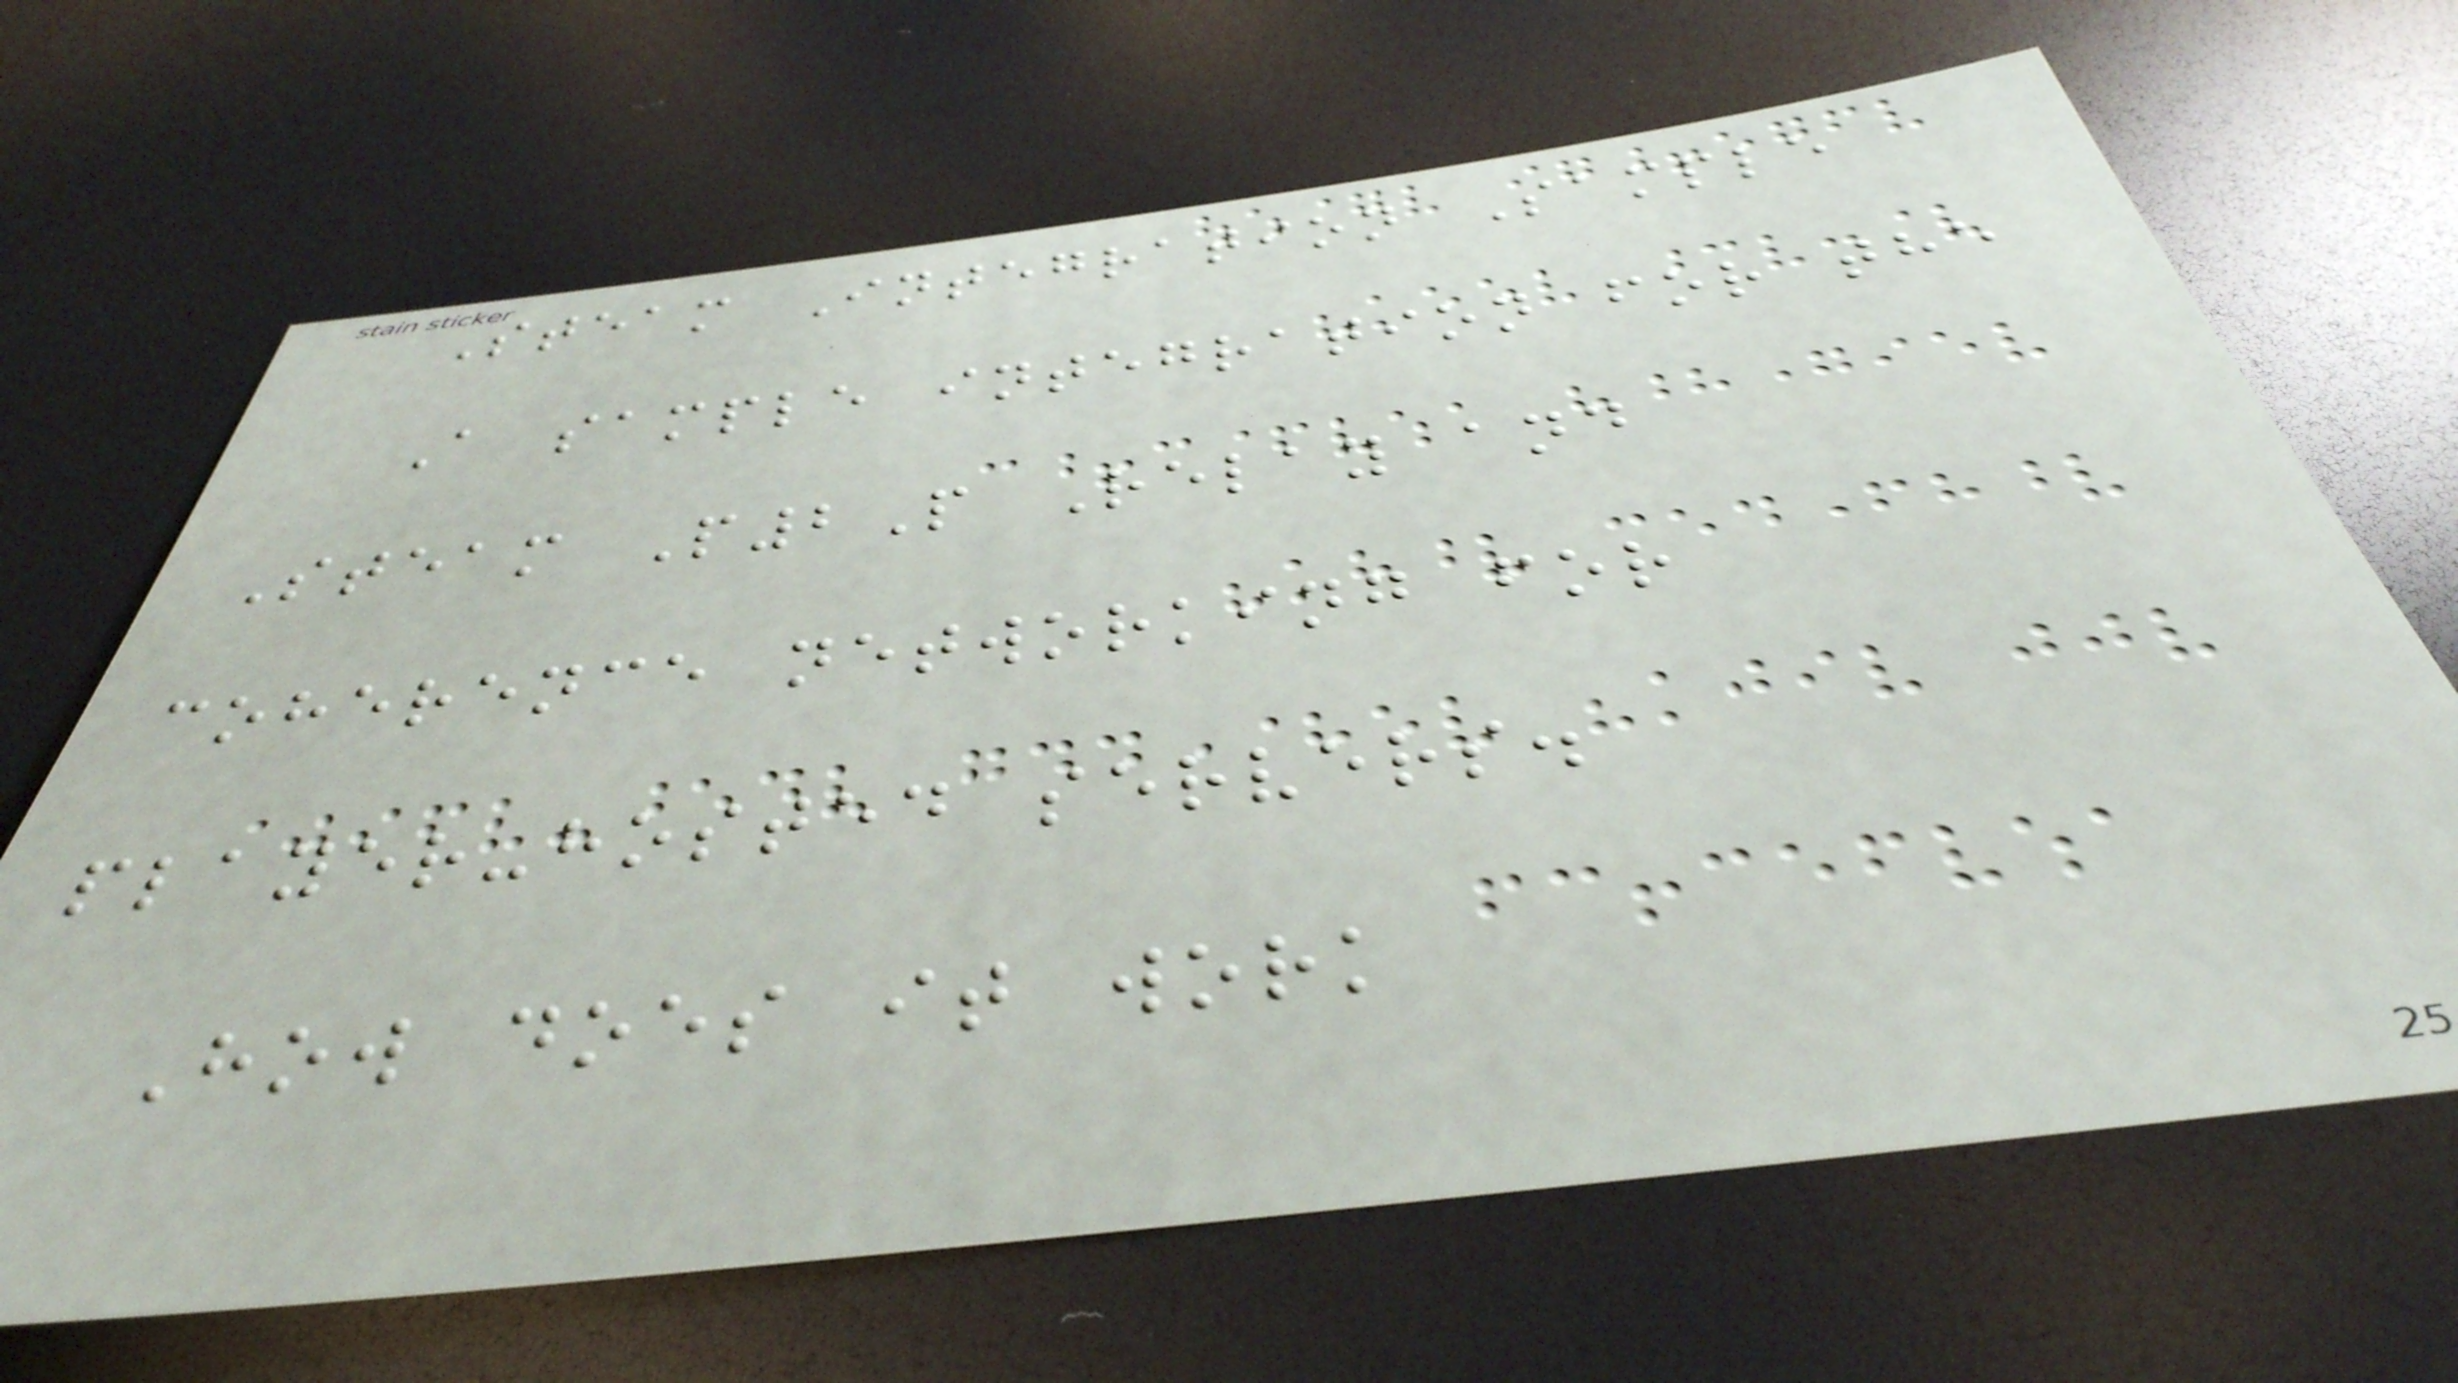Steam Integration Sample
A sample integration for the
Steam P2P Relay and
coherence networking for
player-hosted servers.
How does it work
